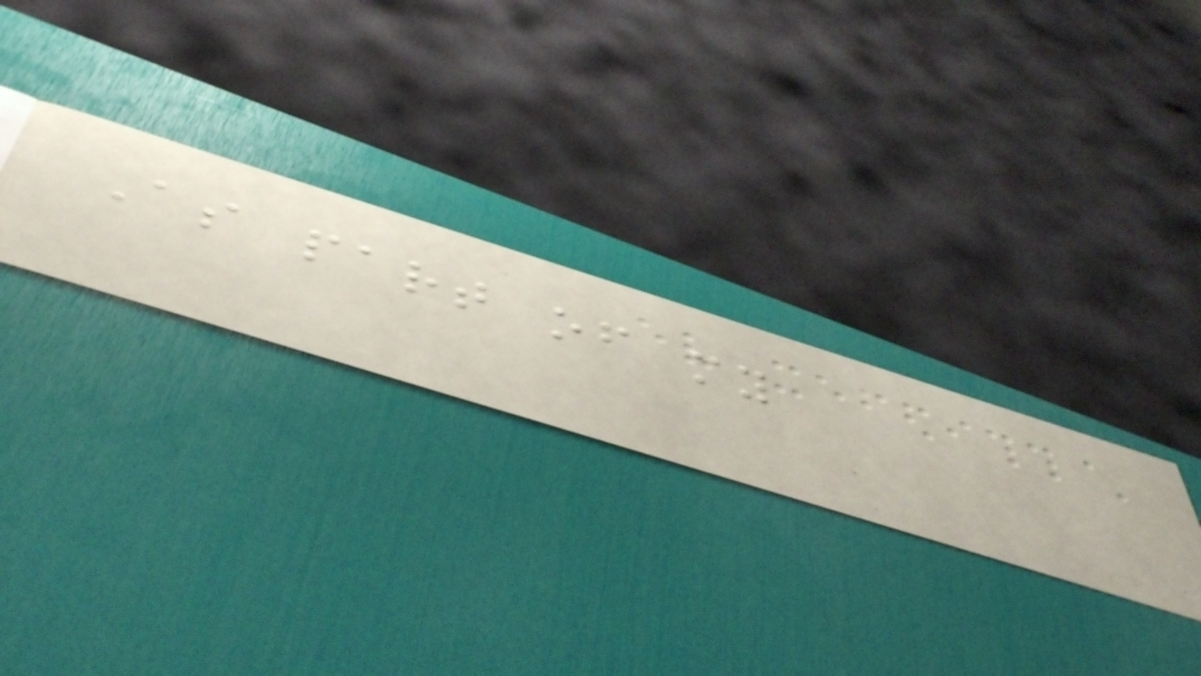As part of my
